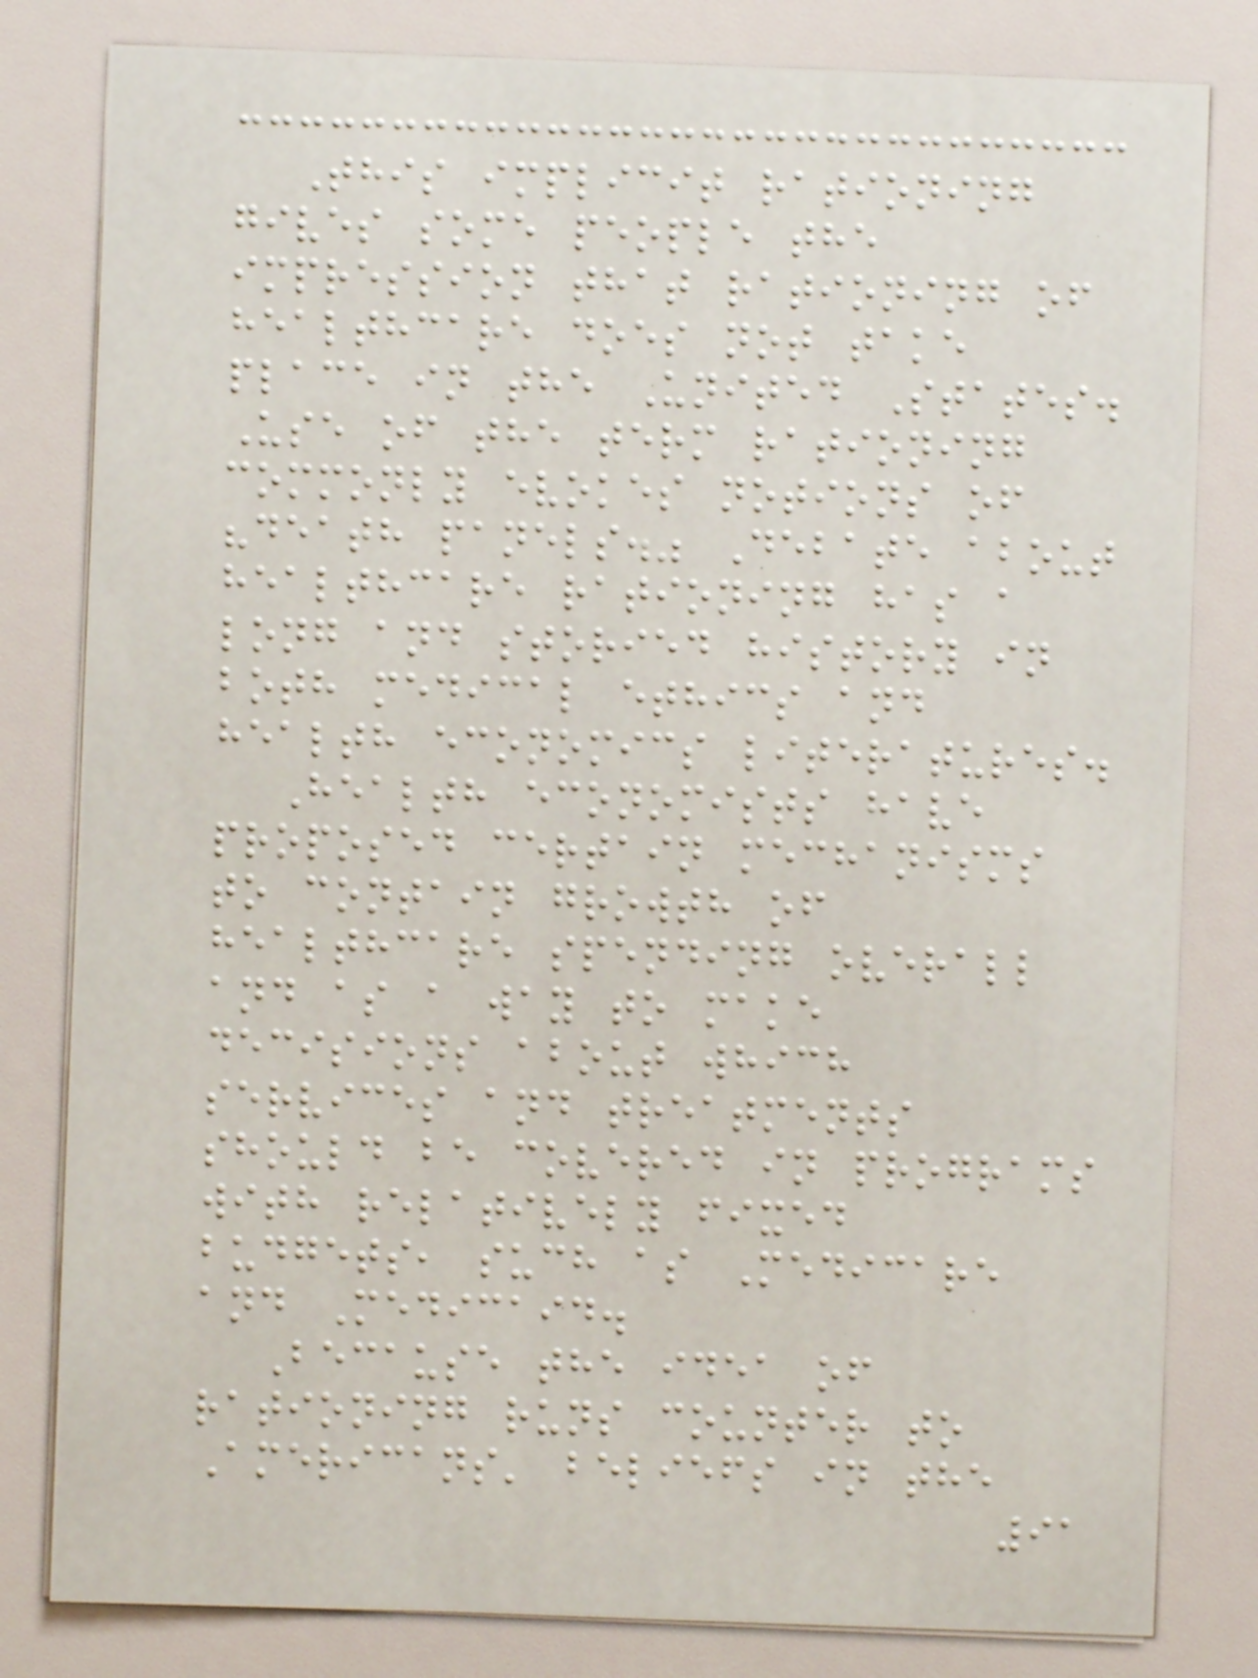This implicit rationing
gives some people the
impression that rationing of
healthcare does not take
place in the United States.
Use of the term rationing
commonly evokes notions of
"death panels." Debate about
healthcare rationing has a
long and storied history in
both medical ethics and
health economics literatures.
Health economists have
proposed certain mechanisms
to contain growth of
healthcare spending overall
and as a way to make
decisions about which
services and treatments
should be covered in programs
with relatively fixed
budgets, such as Medicare
and Medicaid.
Because the idea of
rationing runs counter to
Americans' beliefs in the
91
